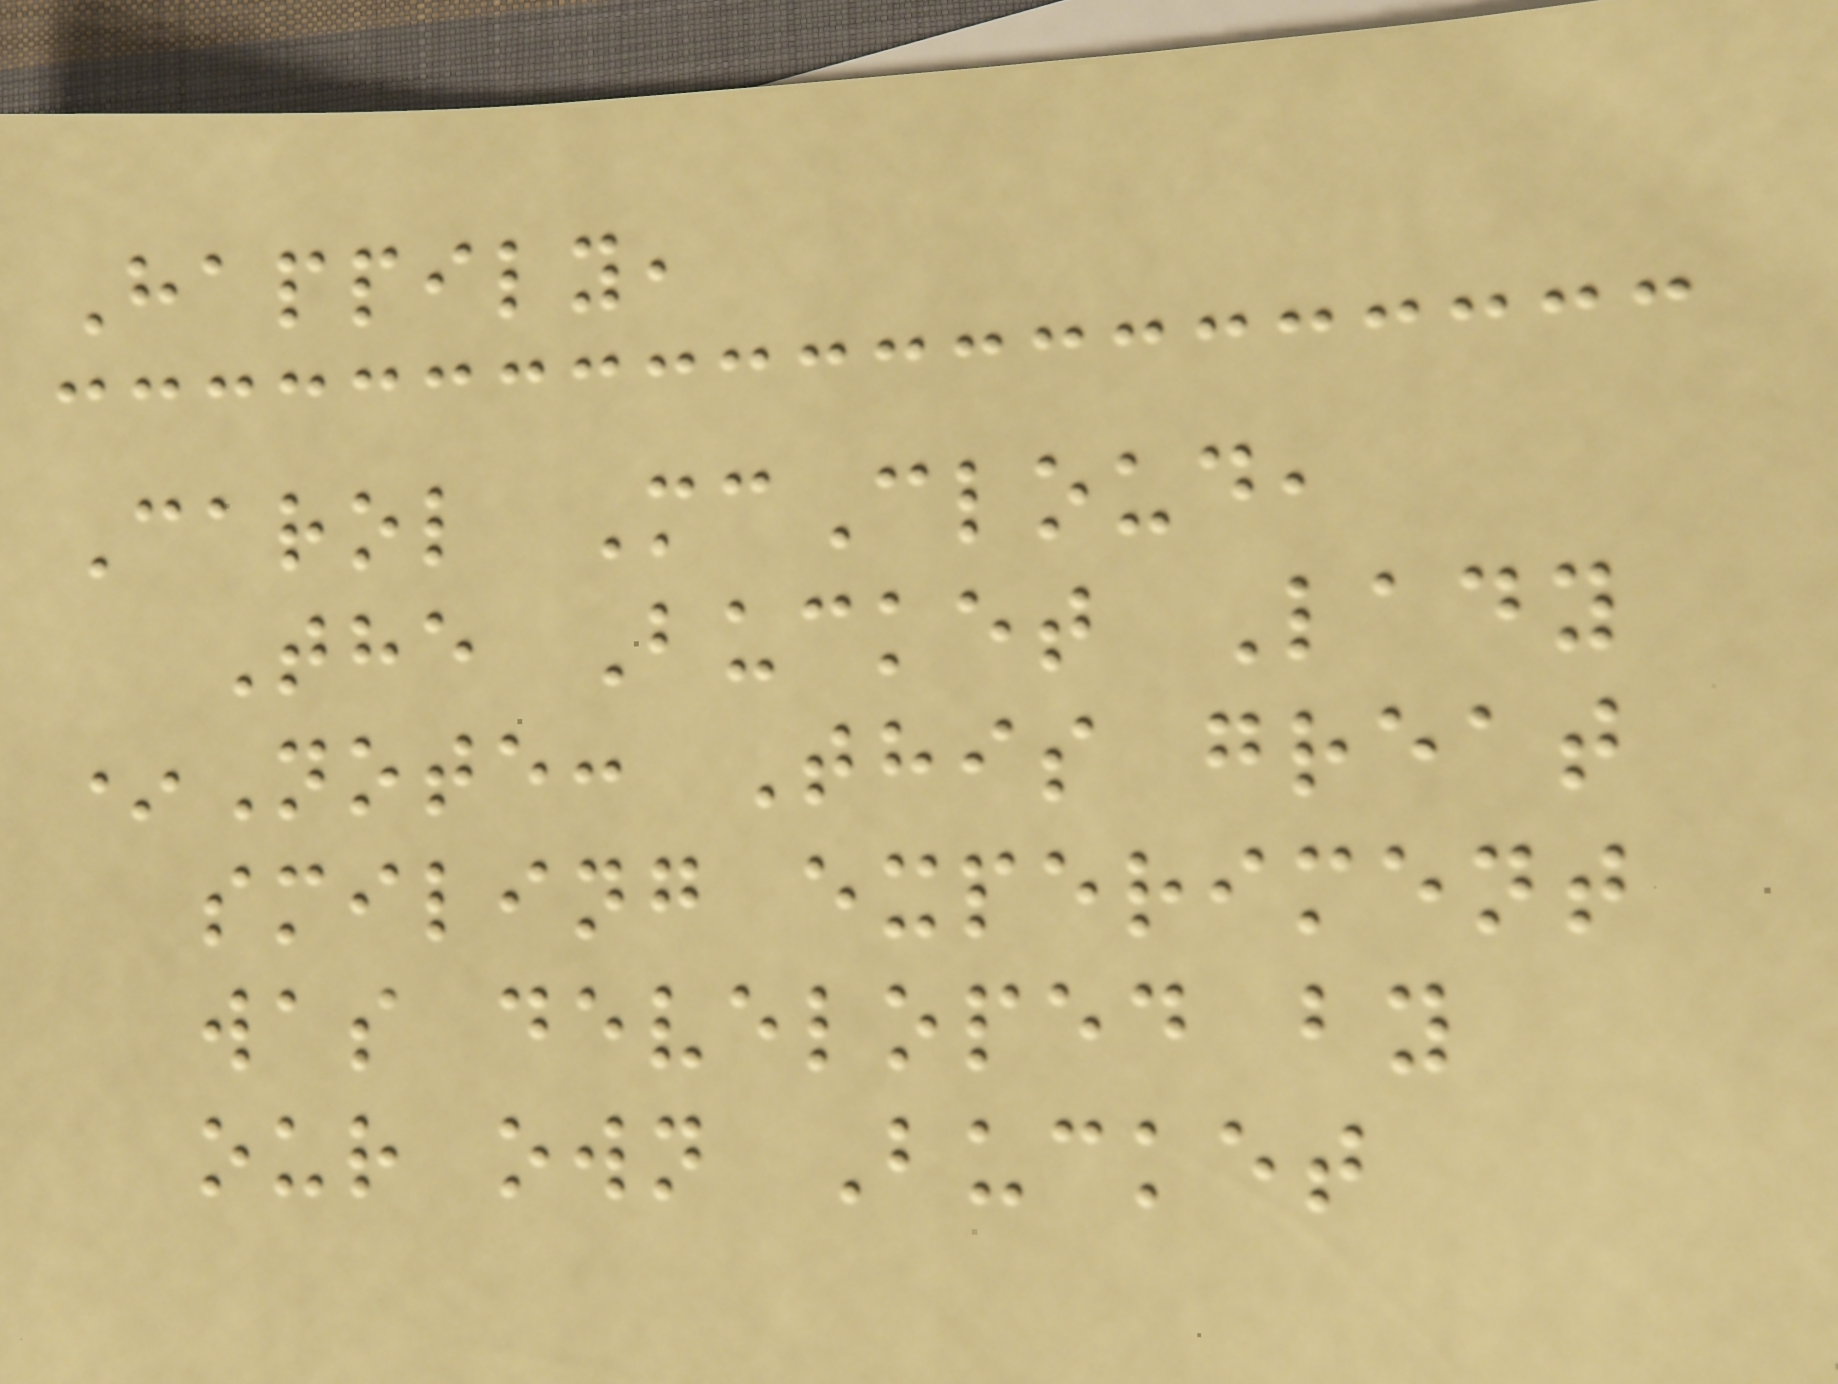Happily,
Carol McCloud,
The Bucket Lady
*Note: This great
smiling experiment
was developed by
our own Bucket
